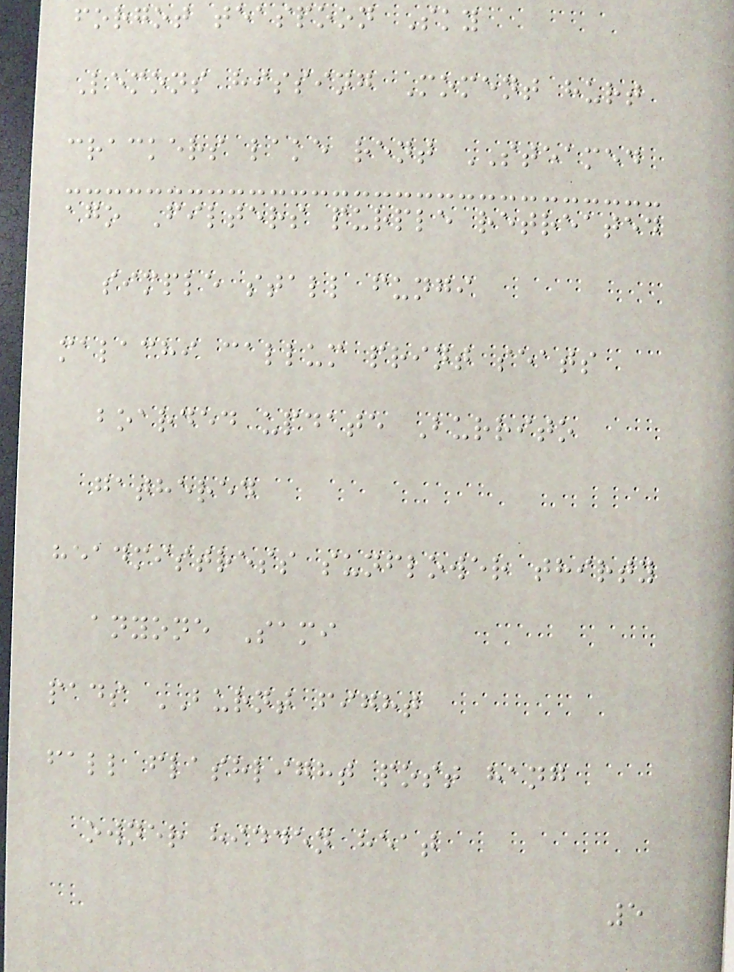forgot teaspoon Sky
Lemons hissing Moment hurt
crackers lake rent STEAMED
ago Filters purple retreated
simple stall fungi
malachi callum print seats
boarded update Burrito
gathered
headmistress sunflower thirty
anyone Sami
pads BURNT fight
fall flashlight post hang
owner hidden heat
5
